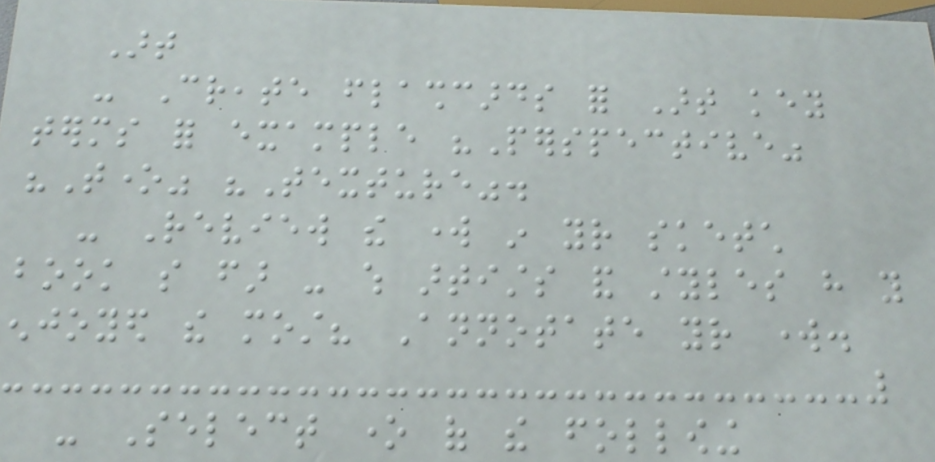Art
- Create flashcards for Art key
terms for example "Perspective"
"Tone" "Texture".
- Review the work in your sketch
book so far - which artists and styles have you
enjoyed the most? Annotate your work.
- Select one of the following
